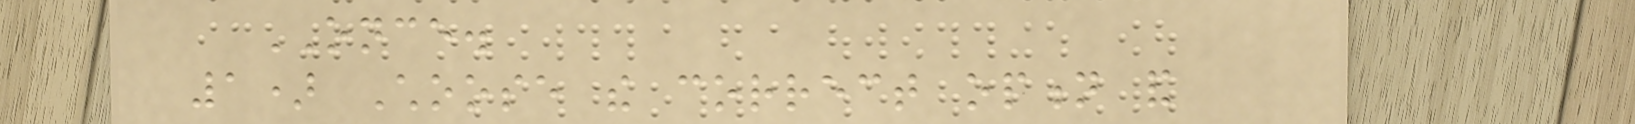ONCE.
1) Choose the correct option and
